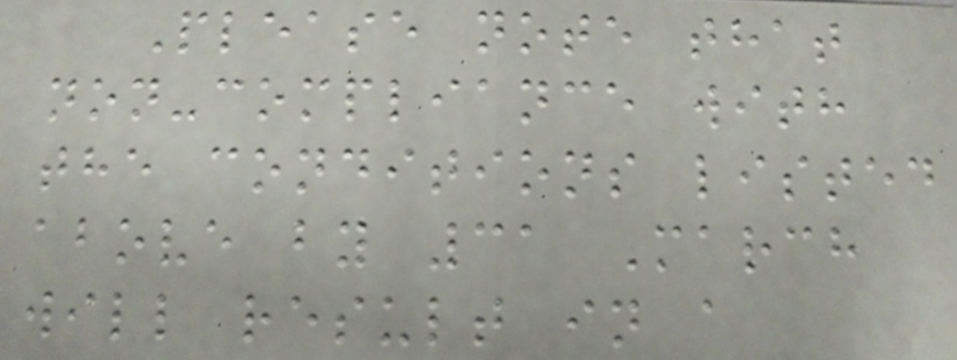Please note that
non-compliance with
the conditions listed
above by 31 March
will result in a
